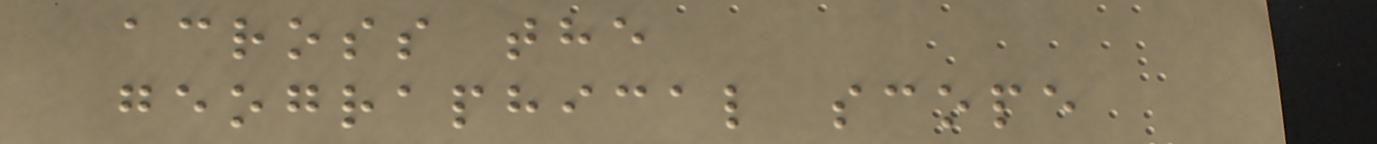across the
geographical scope
